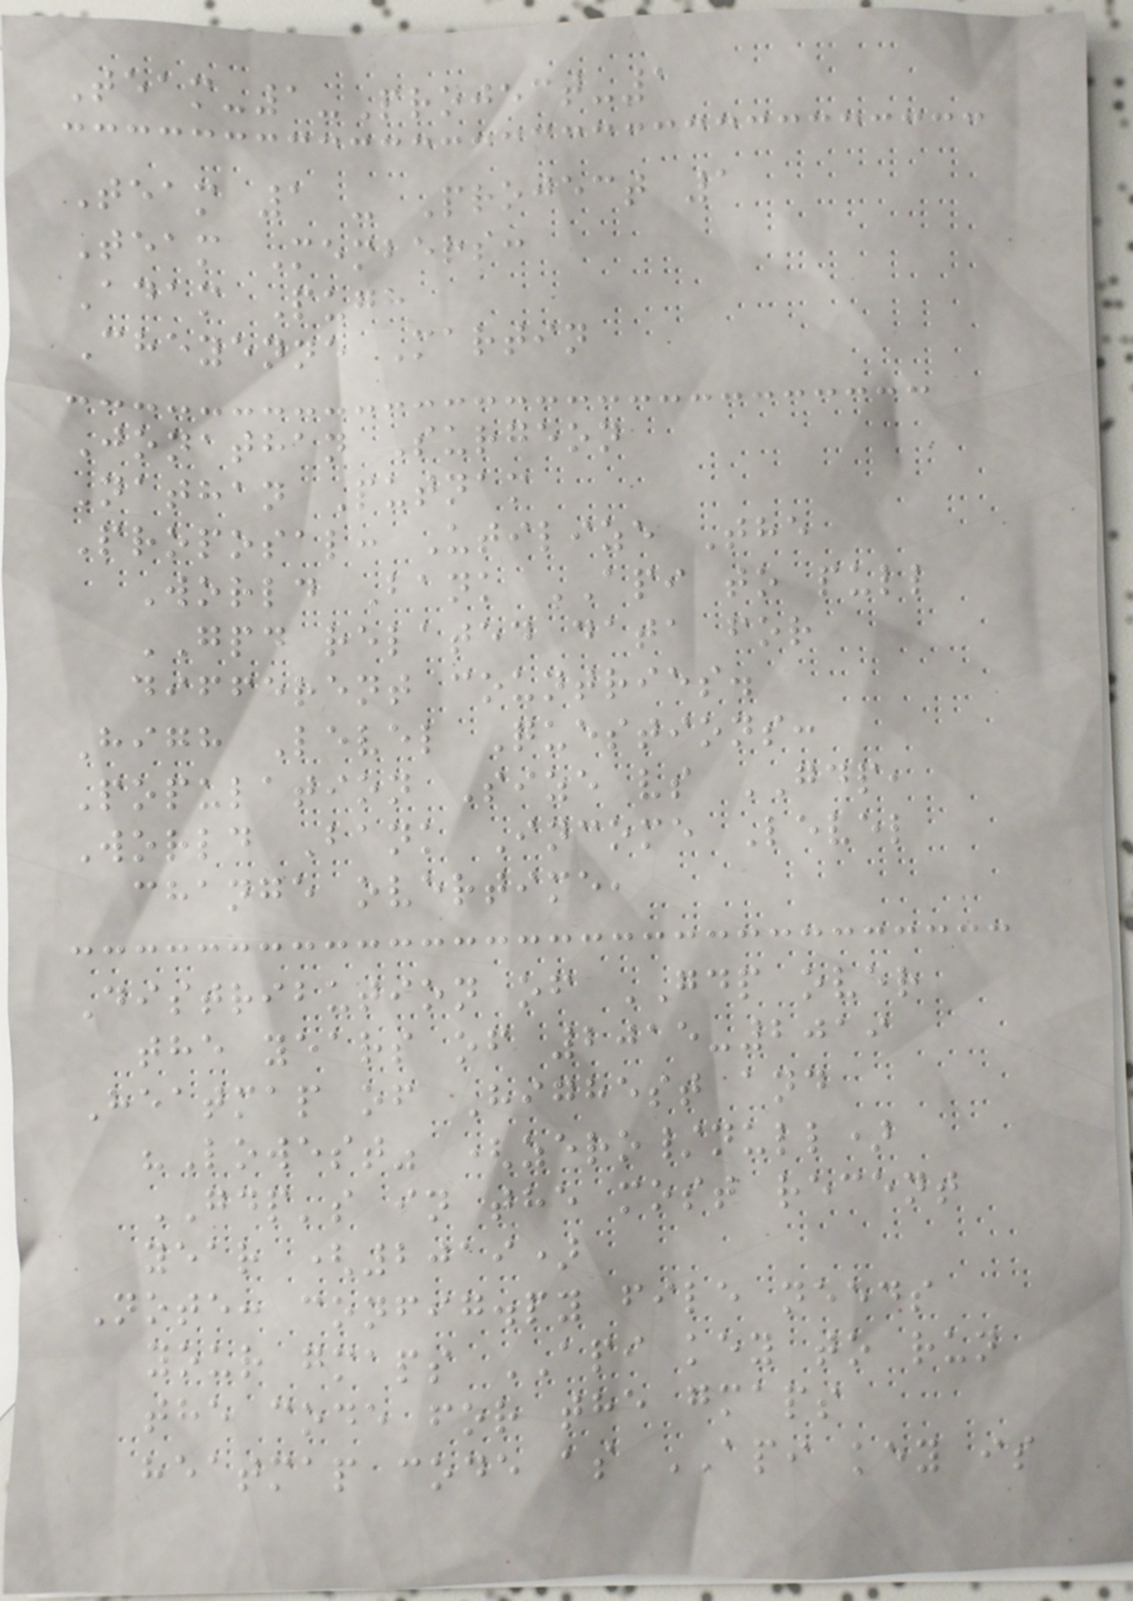Team-1-Project-1
Team 1 - Project 1
Team Members:
Adam Pugh
Cheyenne Martin
Jonathan Surgeon
Nathan Putnam
Proposal: Utilize The
World Bank API to pull
GPD related data for
different countries.
High Level Questions:
Population Size vs GDP,
World Bank Income Level
change overtime,
Distribution of GDP over
the years of 2015-2019
Heatmap of Highest and
"Lowest" (zero/null)
GDP's in the most recent
year (2019)
Note: config.py file needs
your gmaps API key to run
the code for the gmaps
heatmap code as API key is
